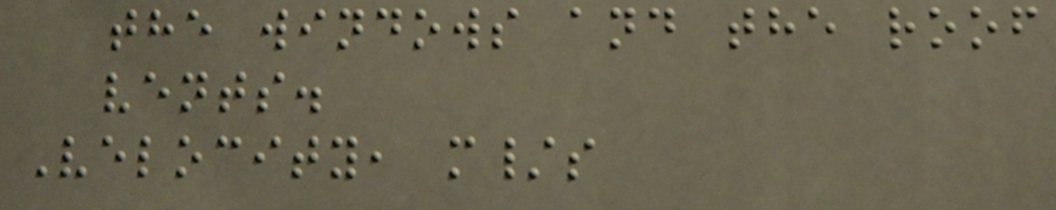the windows and the roof
vents.
Velocity, m/s
